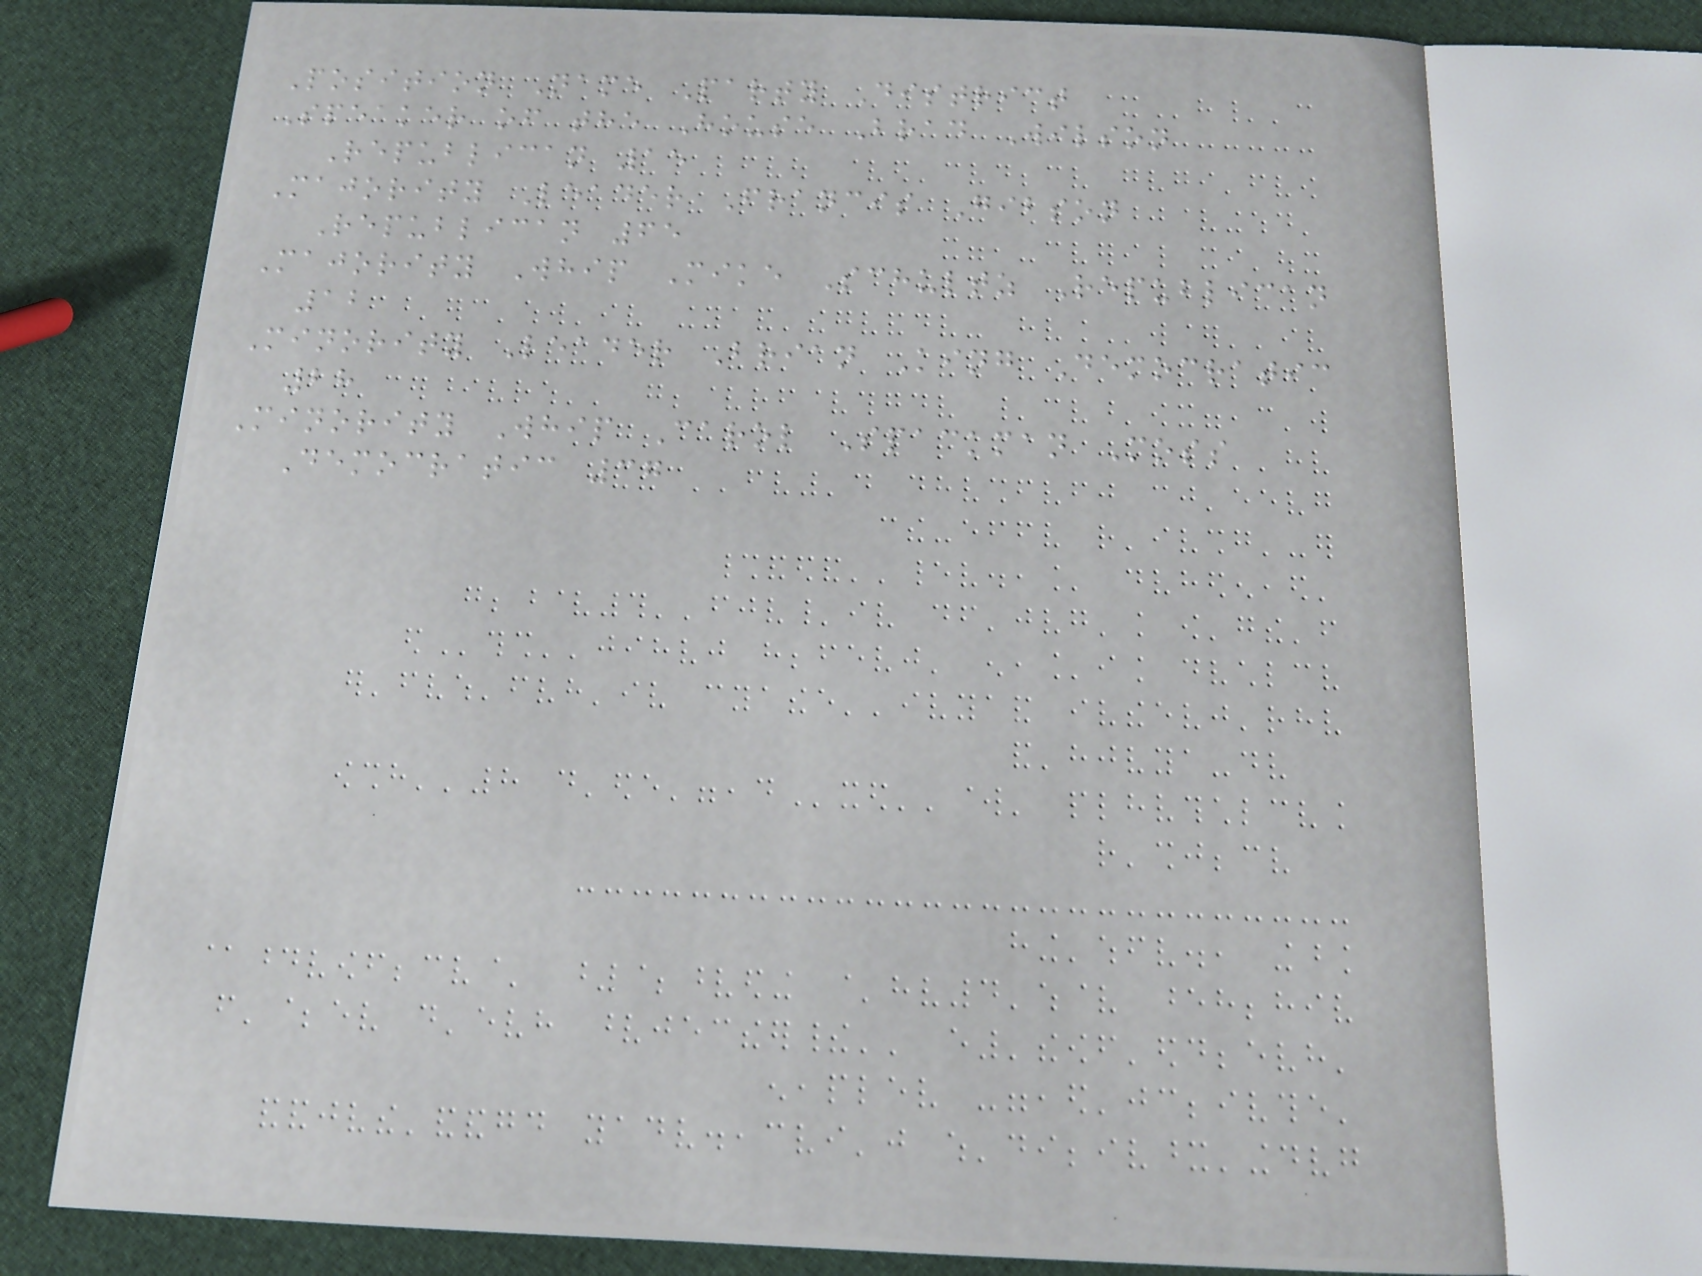Position Name Party District
Speaker of the House Brad Wilson
Republican 15
Majority Leader Francis Gibson
Republican 65
Majority Whip Mike Schultz Republican
12
Minority Leader Brian King Democratic
28
Minority Whip Carol Spackman Moss
Democratic 37
